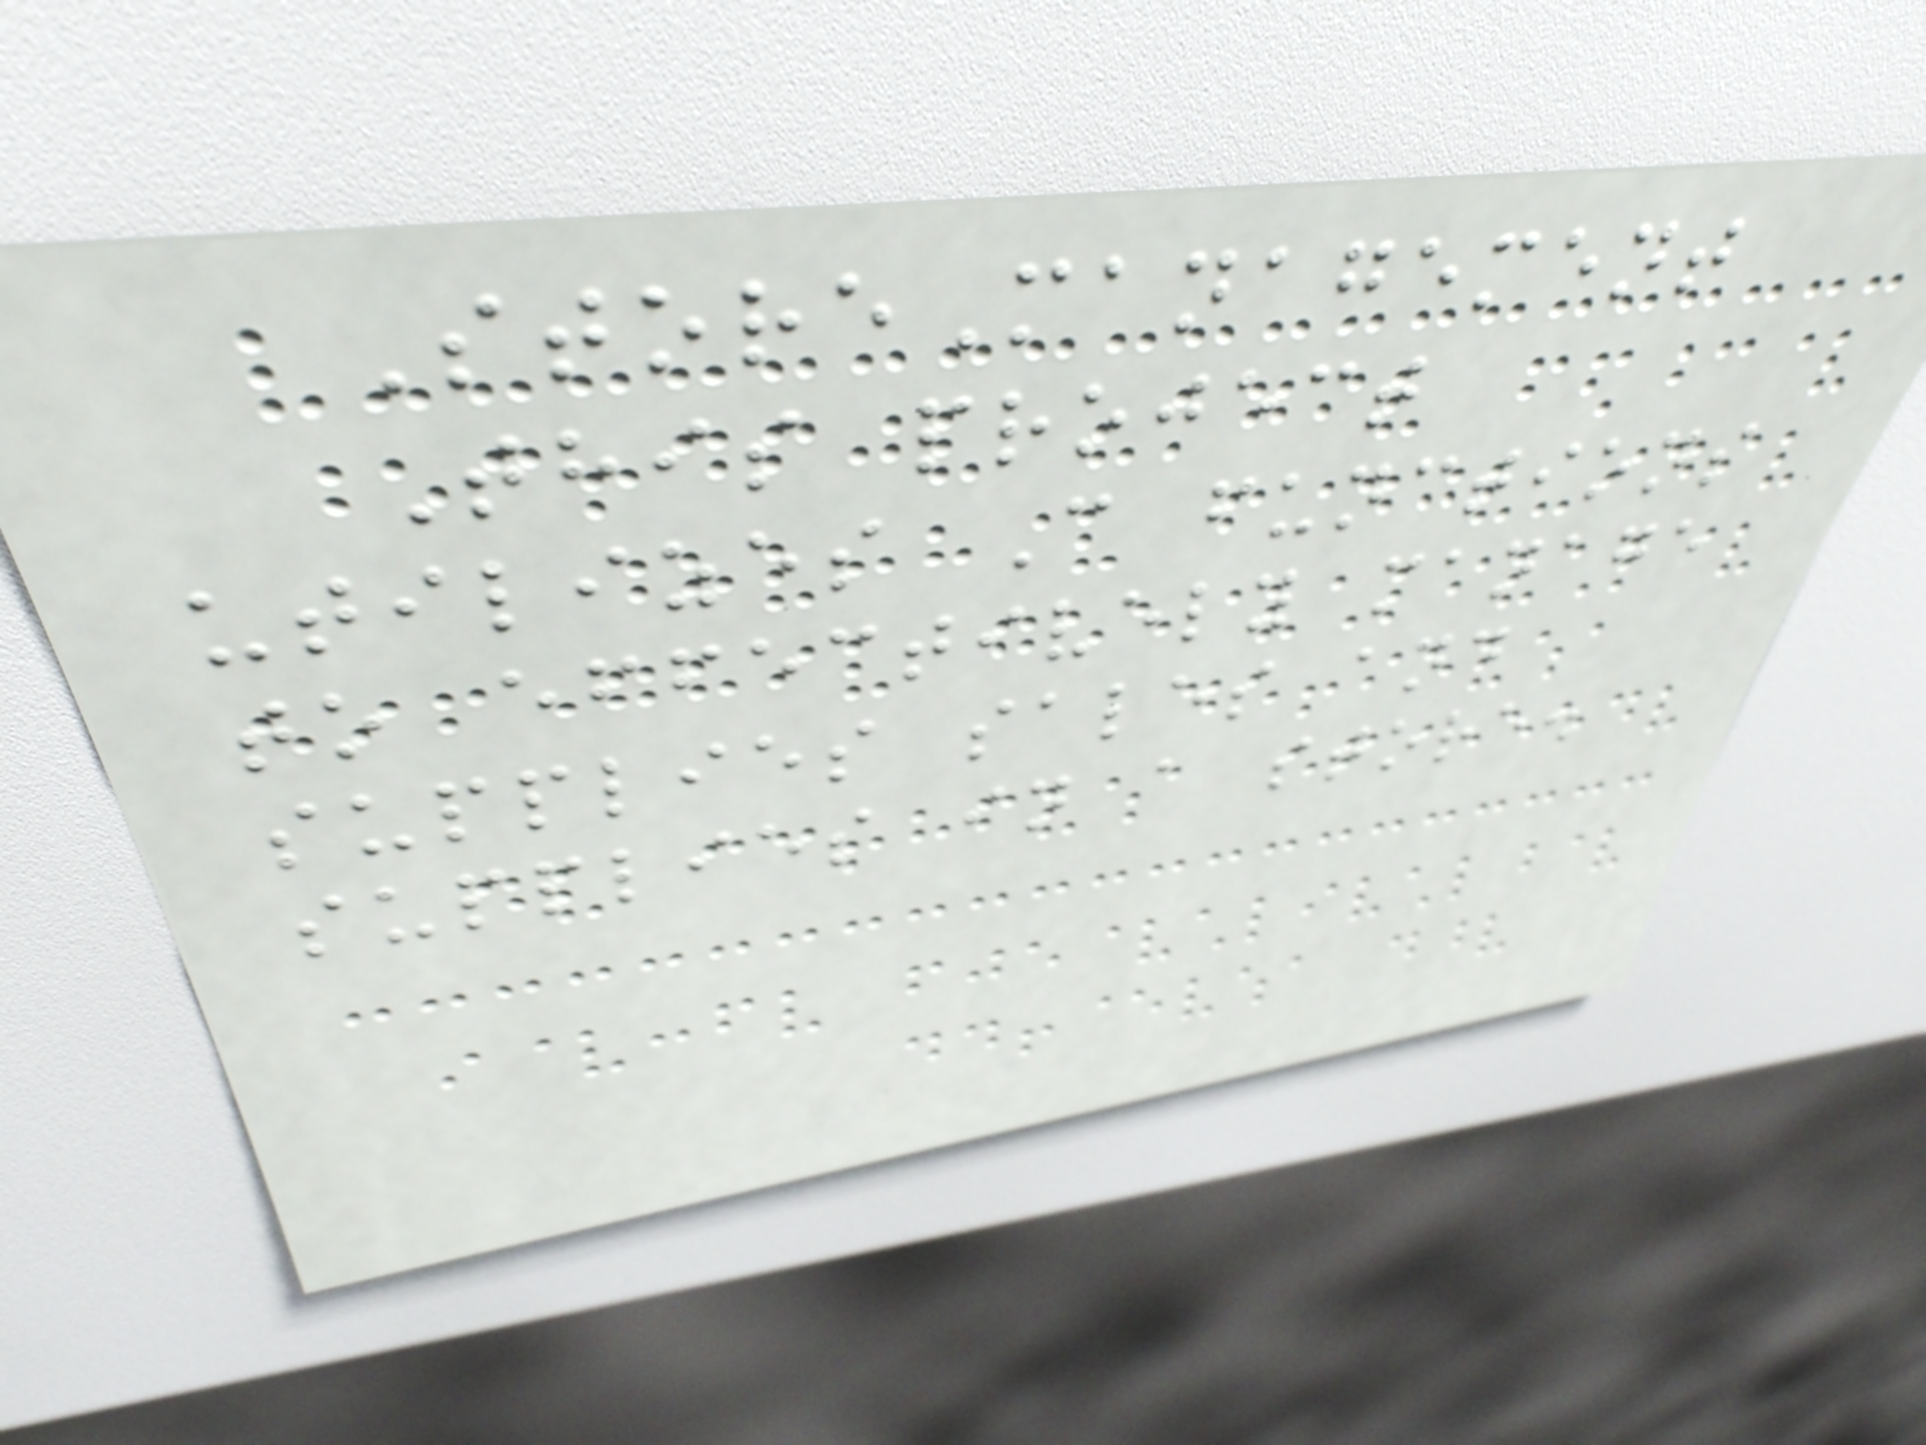StoreManagement
This project
utilizes C functions
to effectively manage
supplies sales and
supplies in a store.
